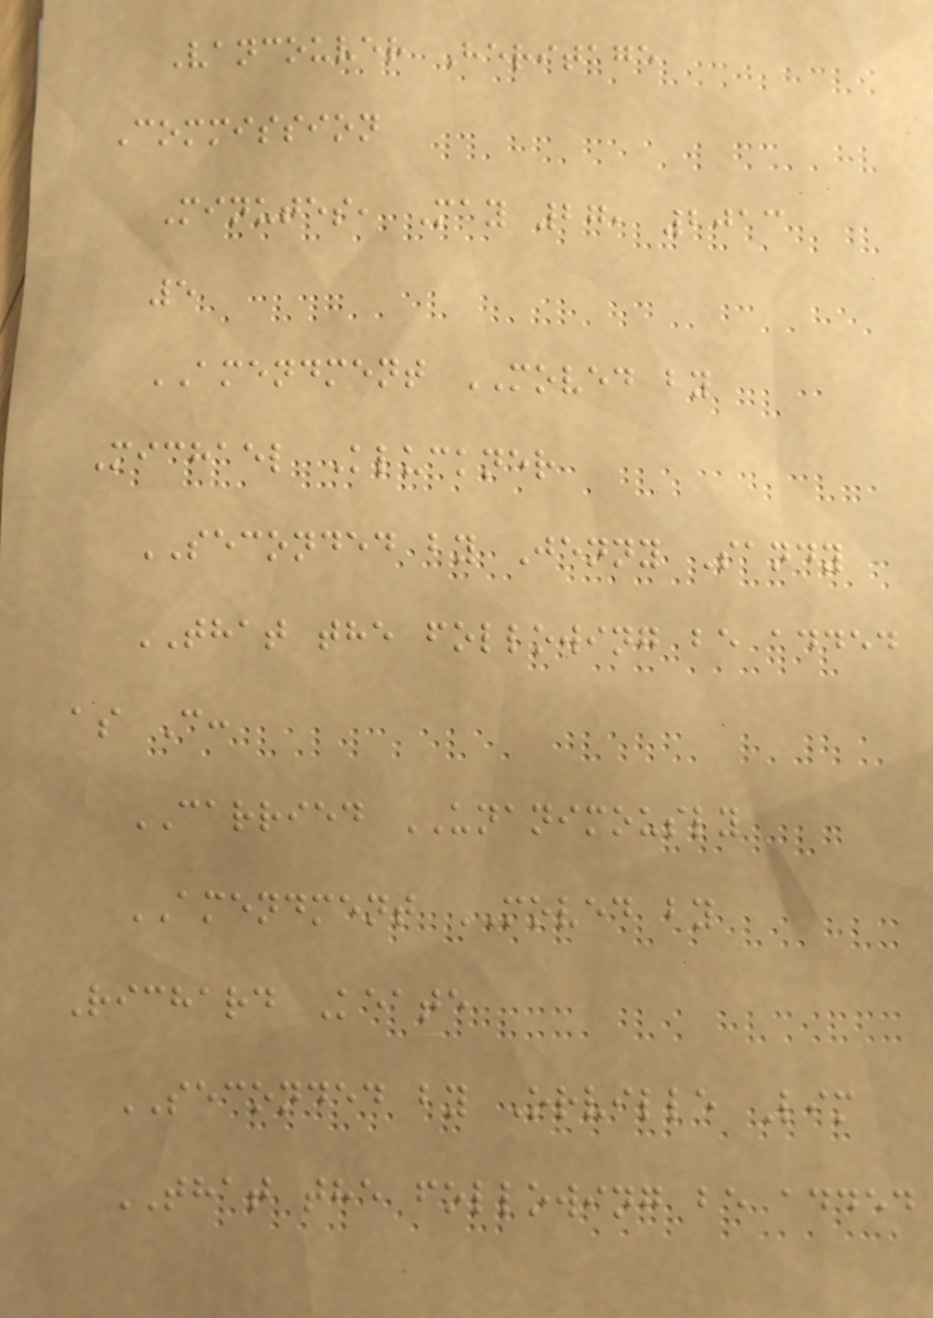Vancouver Heritage
Commission
Minutes, May 27, 2013
5
AMENDMENT MOVED by
Michael Kluckner
SECONDED by Jenny Sandy
THAT the following be added
as C:
CARRIED UNANIMOUSLY
AMENDMENT MOVED by
Richard Keate
SECONDED by Orville Lim
THAT the following be added
